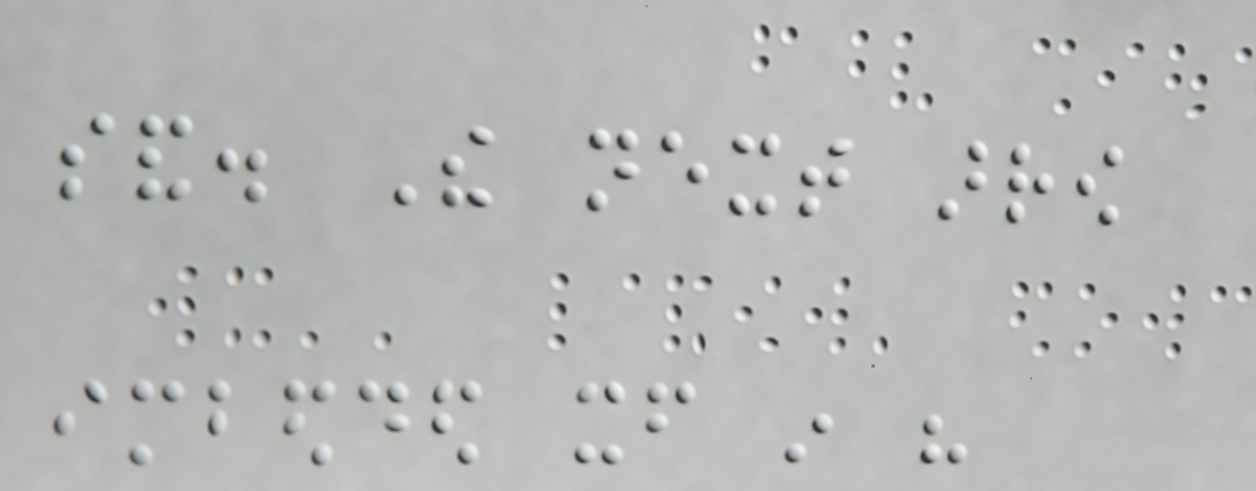sand. The next arrow
imbedded itself in his
